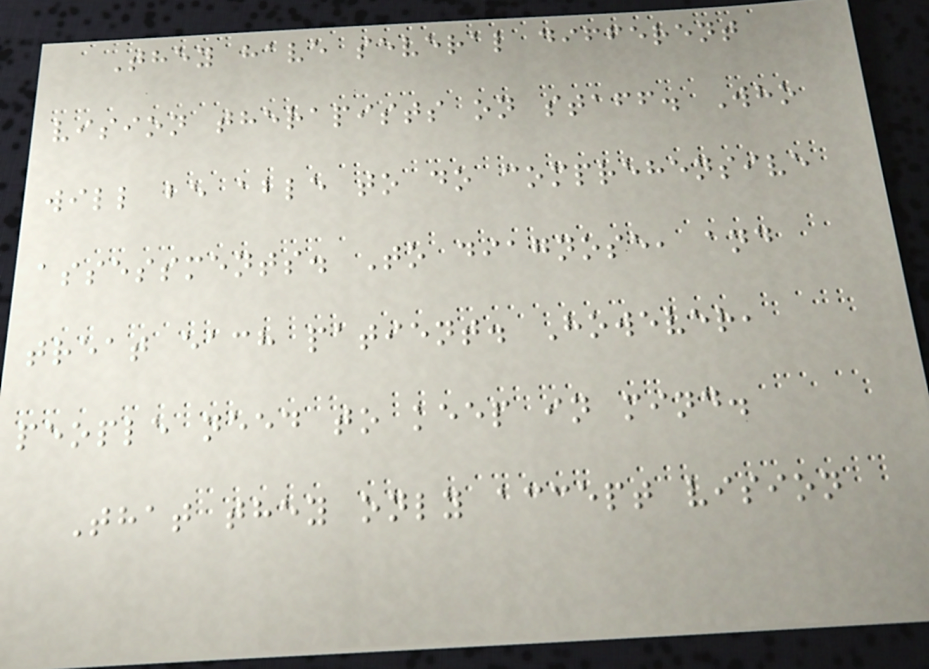They have several different
vision therapists on staff. Who
will be able to do comprehensive
assessments. To diagnose, and
treat each patient. However,
people need to keep in mind.
That they only accept vision
